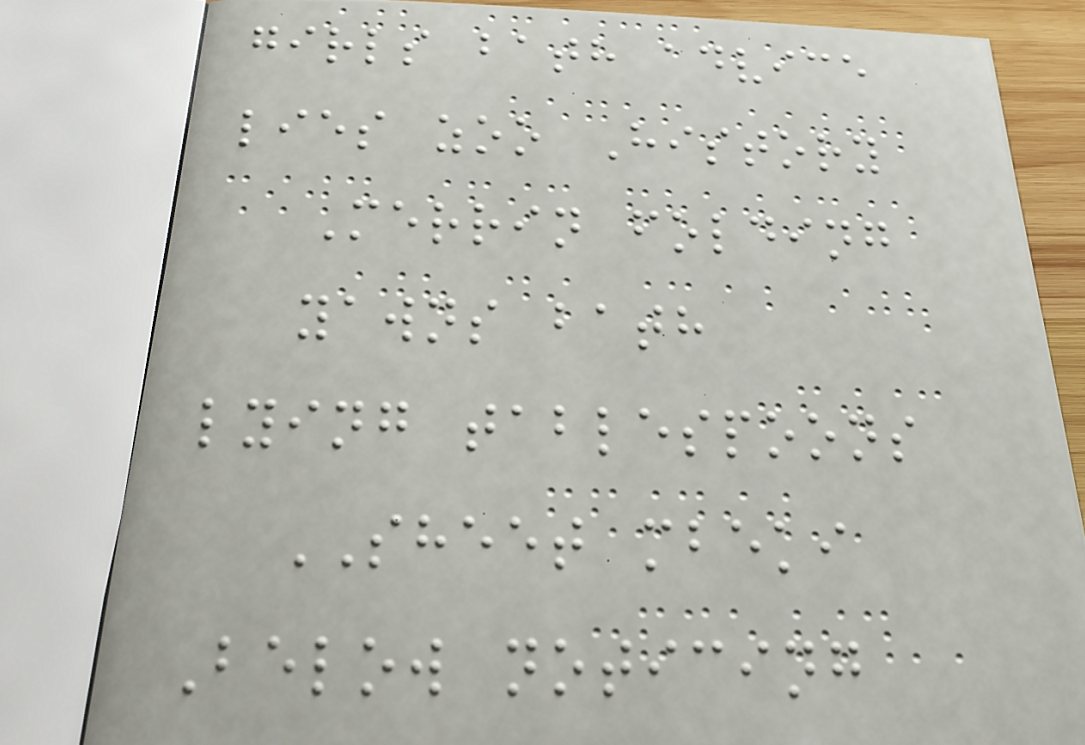girls bath advice
lies zoo History
Merrin folding
yawns bath
lying tablespoons
SHEET mbeki
Below noticing
